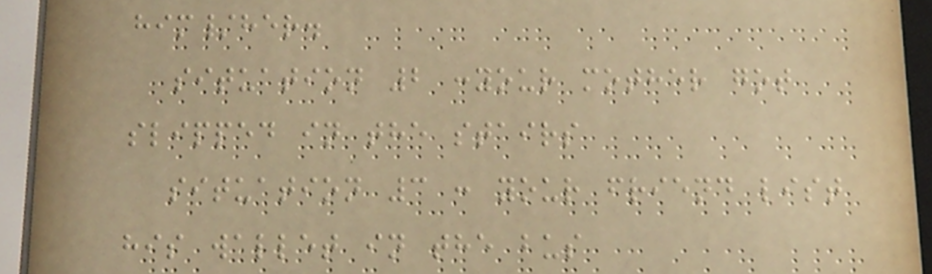him/her.
situation 2 :your mother got
slipped in the stairs
situation 3 : your friend list
his wallet in the bus
